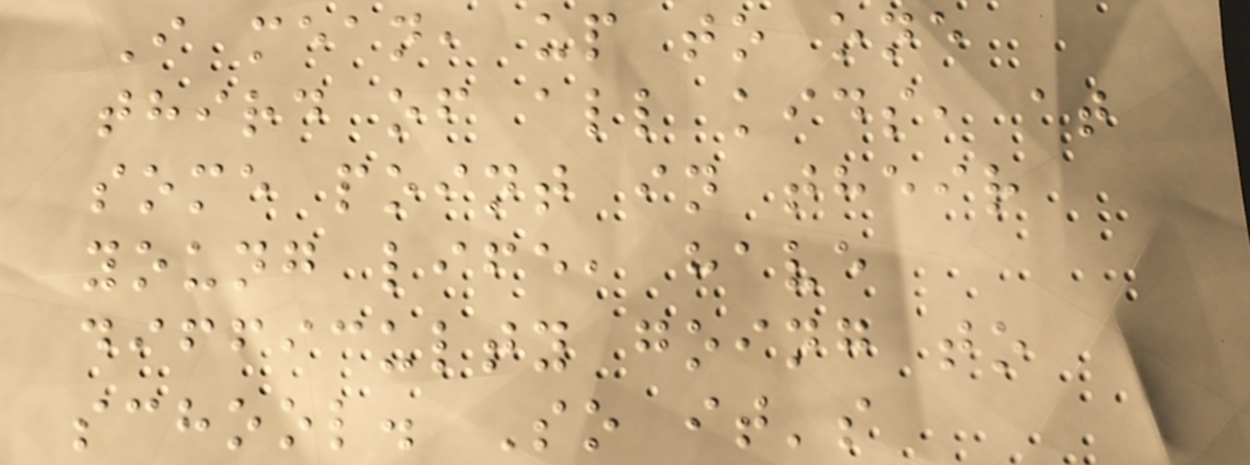I mean, up to one
third of all kids, at
some point in their
young life, have
difficulty going to
school. So it's
